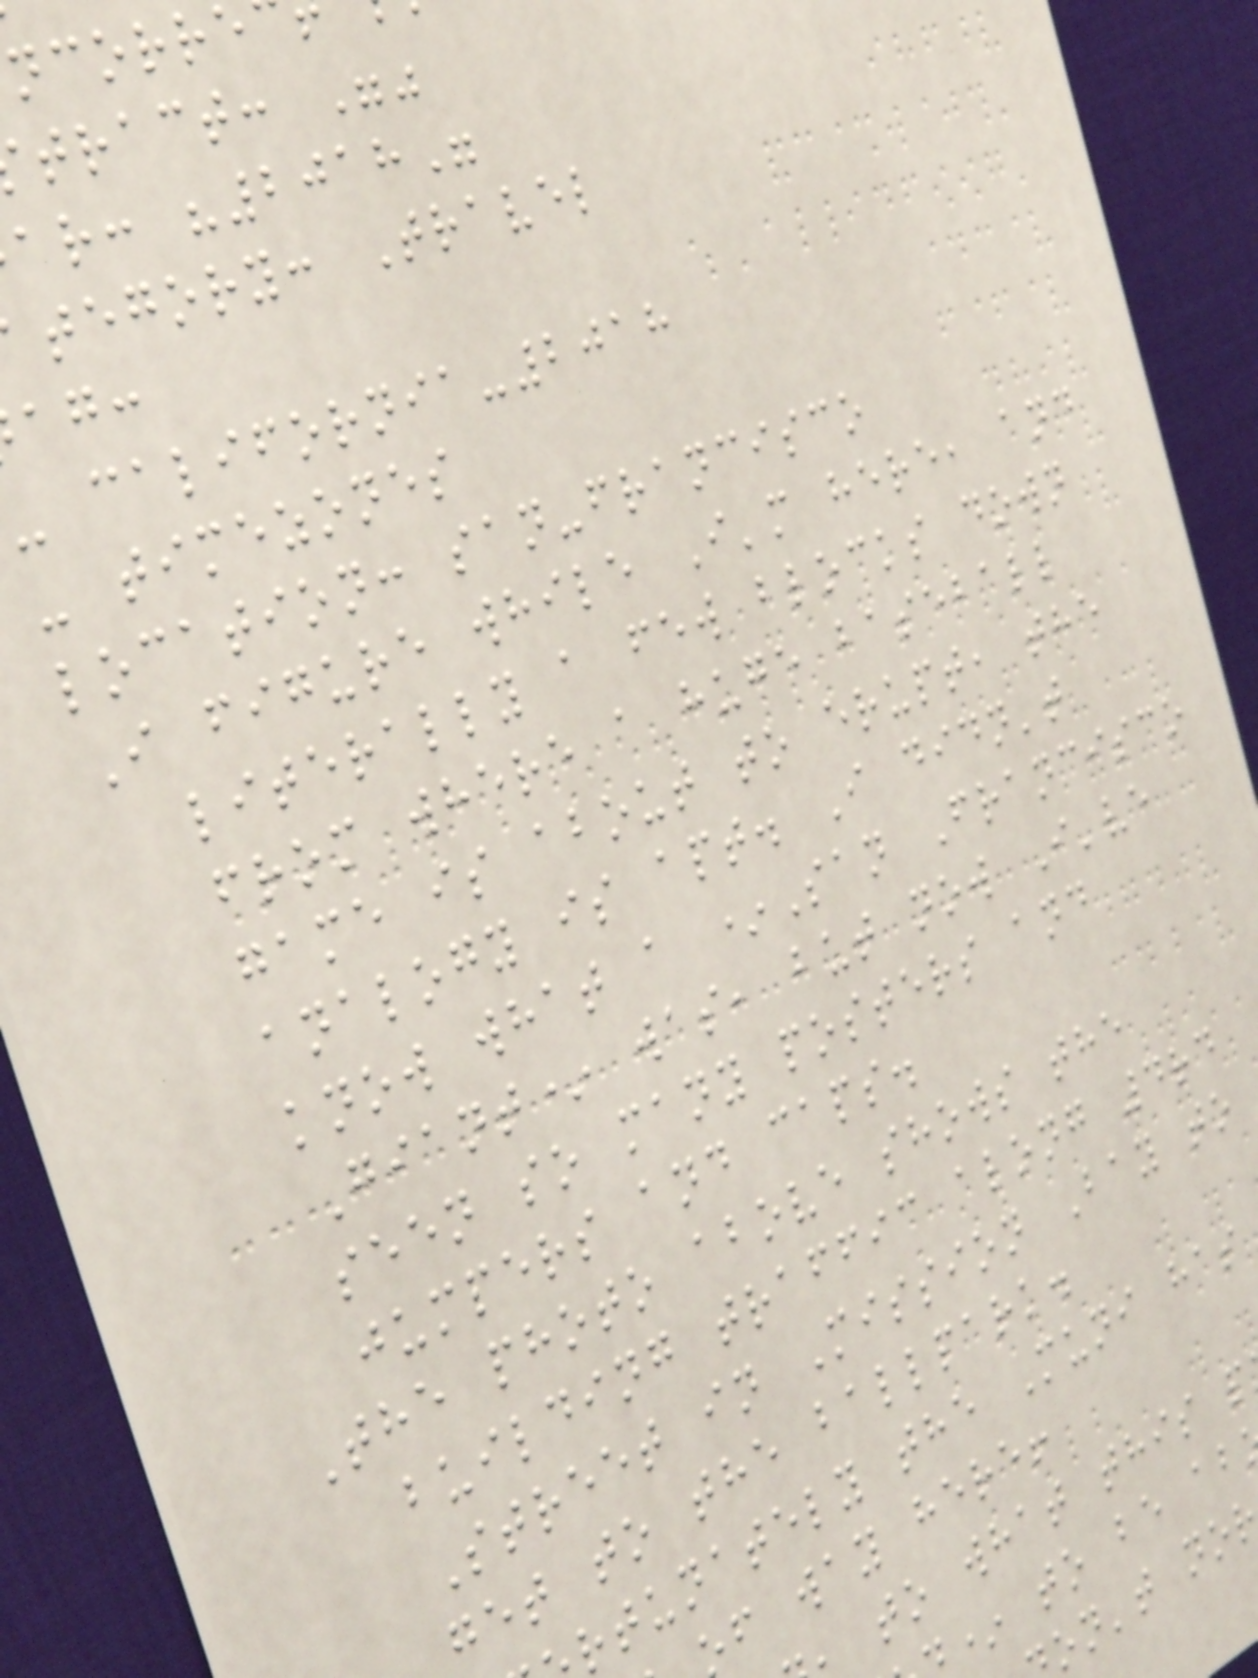tract: ""
ar: "2018"
tegory: Travel
- california-2018
- timezones
location: san-francisco
I figure while I'm here, and
literally a few blocks down
from where a huge baseball
game is about to erupt, the
analogy is apt. I didn't
know what a *San Francisco
Giant* was, but now I've
seen so many posters and
jumpers and caps.
The photo above shows the
building traffic along 4rd
Street in Mission Bay to
get to the ballpark.
rtunately the Muni has
f way here!
to what this p
* to be ab
on't nor
